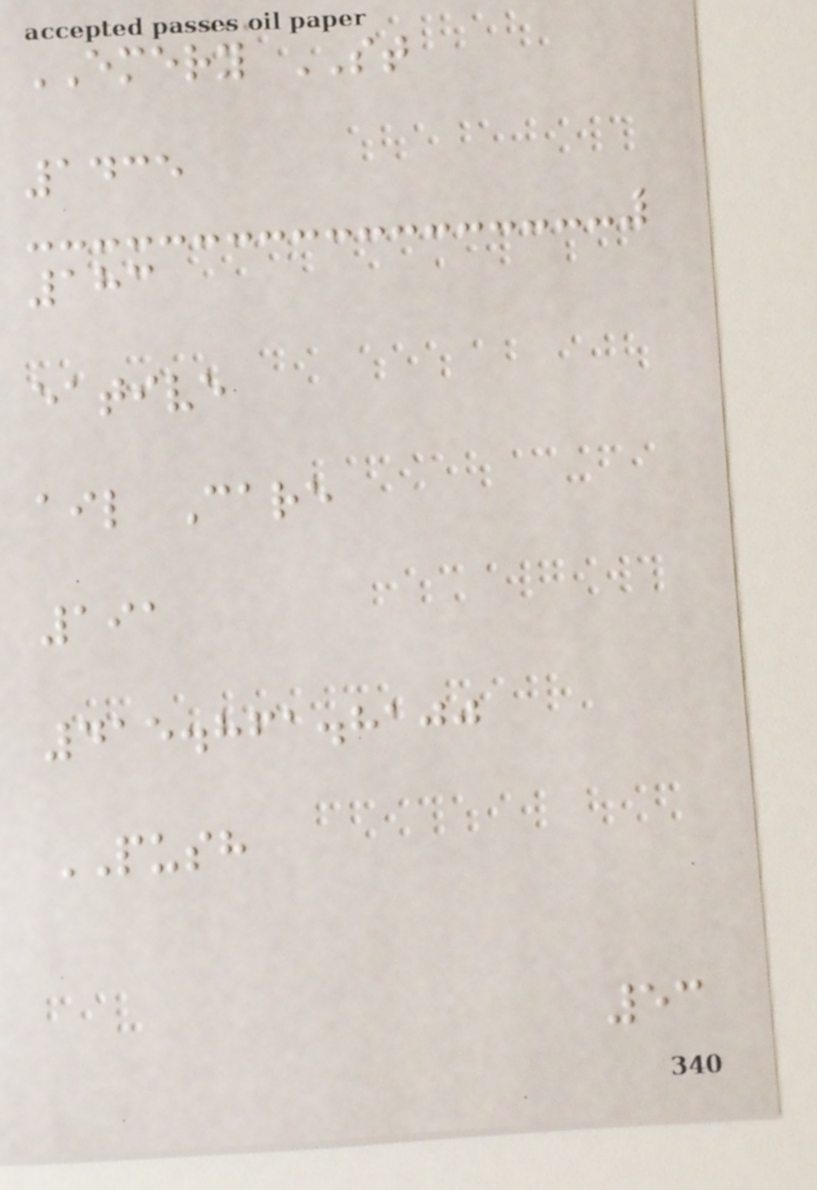EMERY ST
1435
183
eative
ail Care
191
415.861.8100
PUSH
53
